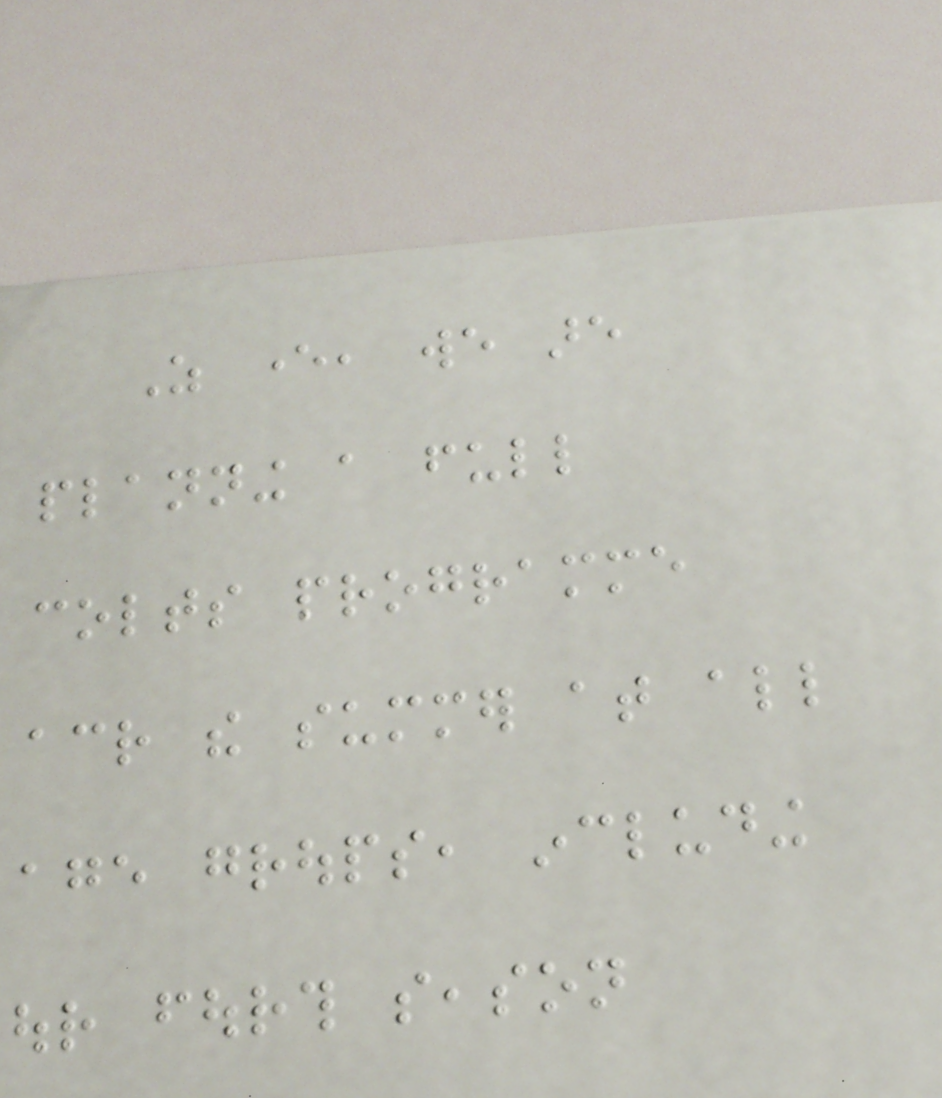As ever, we are
planning a full
colts programme
across the summer at all
age groups, including
our fourth season
